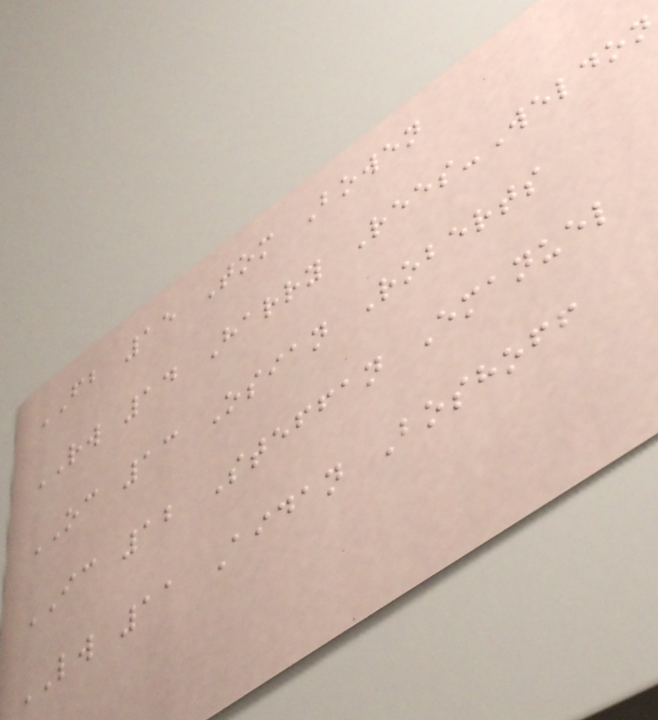FB 15 Tom Bowen
RW 14 Harry Rees-Weldon
OC 13 Osian Roberts
IC 12 Steffan Emanuel
LW 11 Aidan Boshoff
